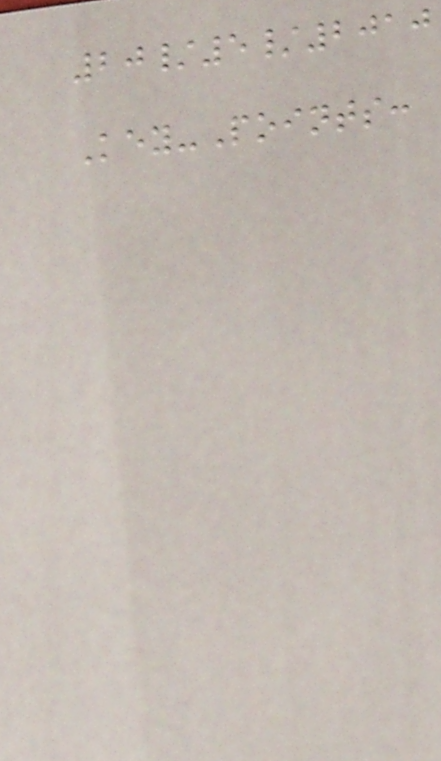20/5/2010
Key-Points:
